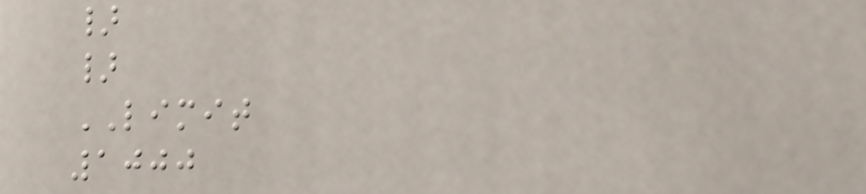}
}
LIMIT
1000
